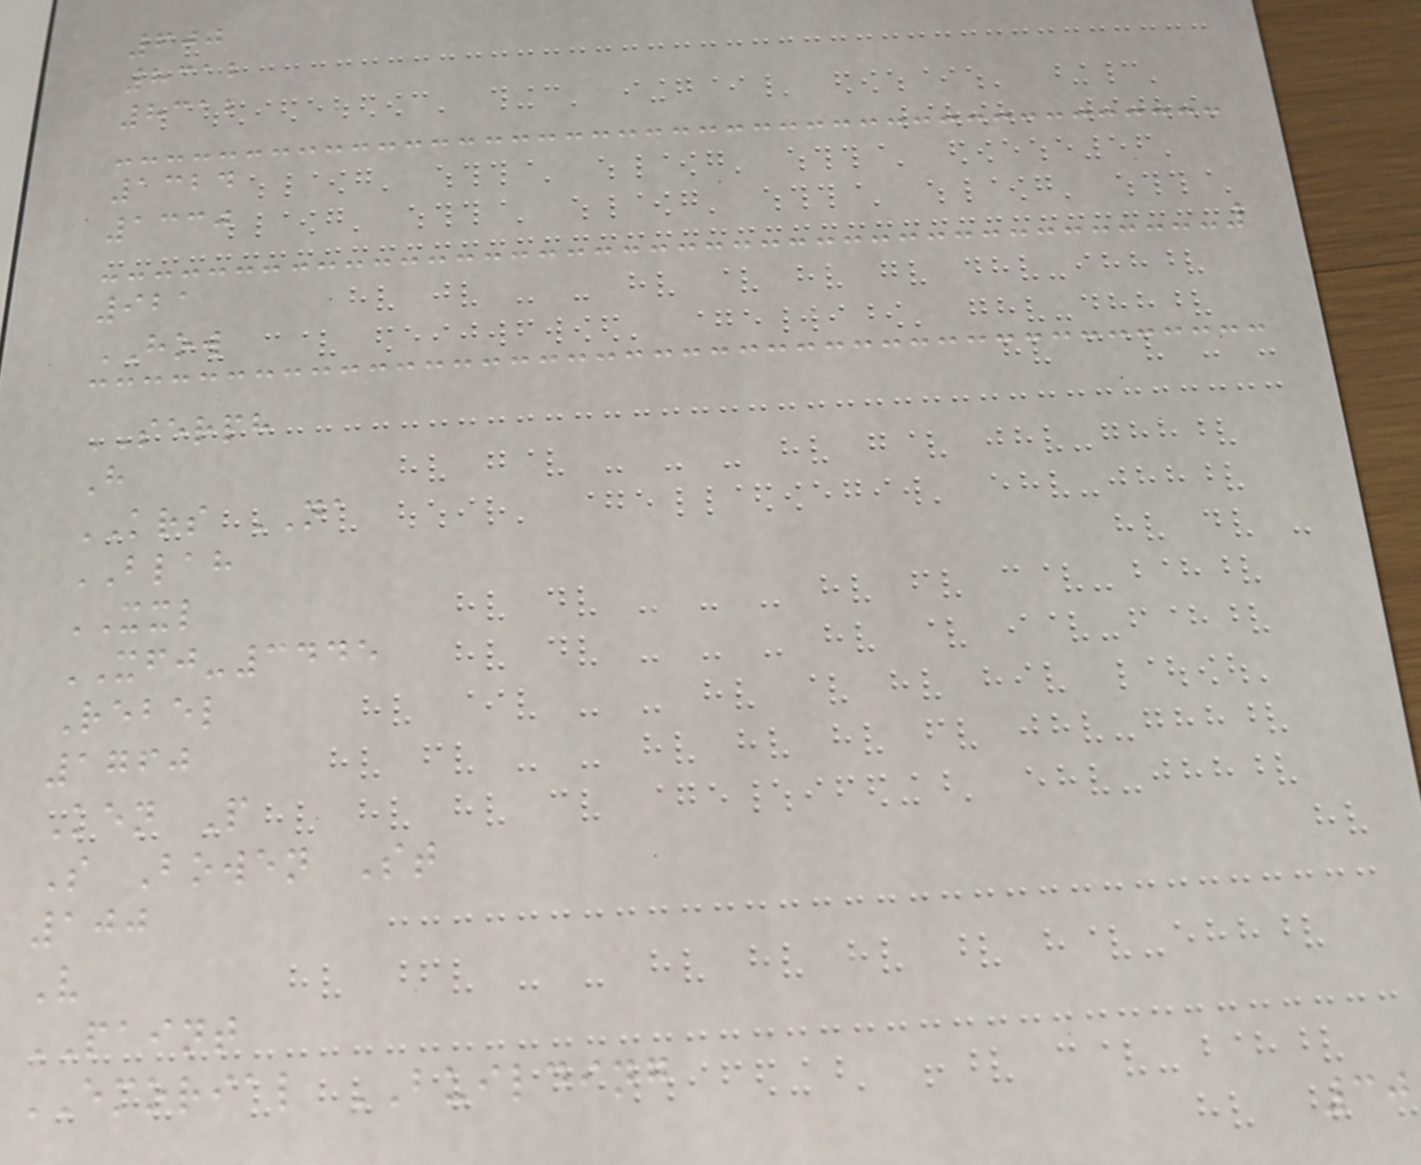600
8312
8312
1324
1330
921
HOW
SERPH
H
KRS NA
BLAH
XXL
XFJ-3445
Rebel
1760
Ken P
S Bowen St
100
V
PAINT
EMORIAL BUILDING
30
